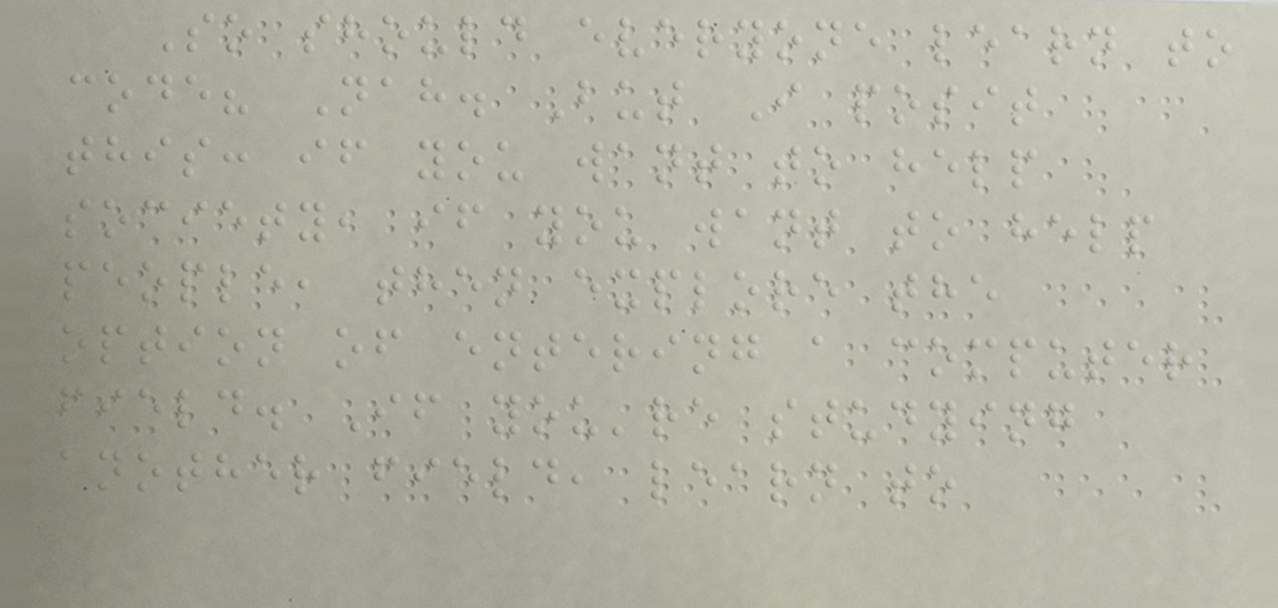So should everyone learn to
code? Nah. But I posit
this: if you want to help
society, if you want to help
people, then explore the
option of entering a computer
field. If you're studying
another field, learn to
